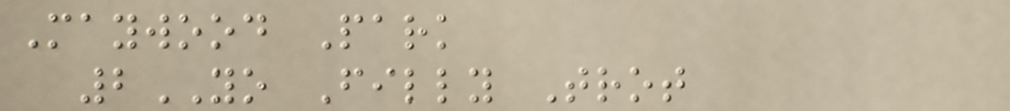Maywood Park
2YO Filly Trot
